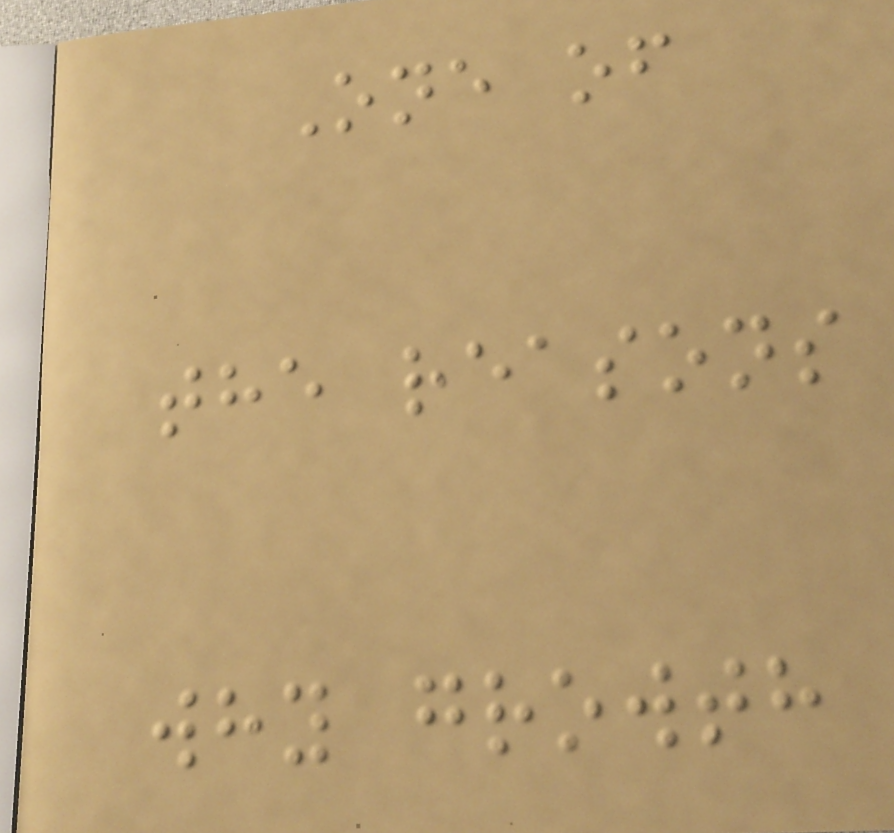One of
the reasons
why growth
